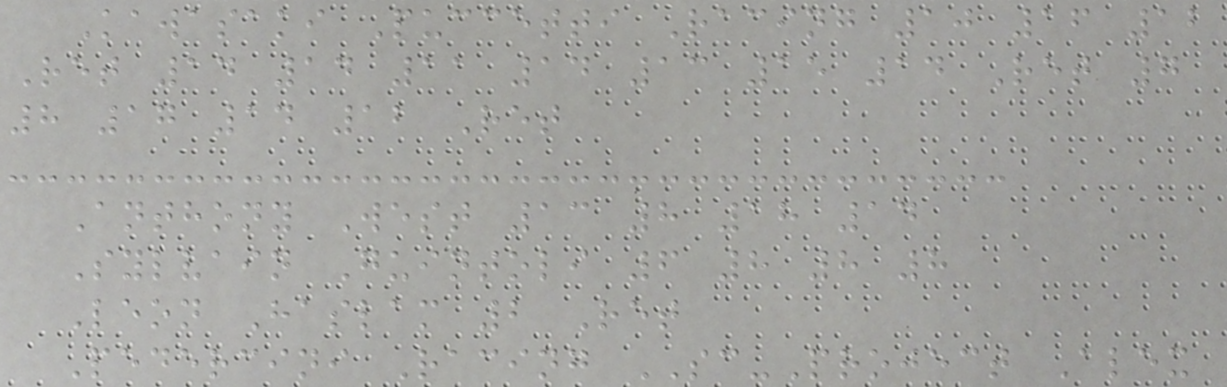Kawasaki Puccetti Racing 10 16 12
Ret 14 14 11 14 13 15 14 Ret 7
8 17 14 12 Ret
Anthony West 13 8 18 14
Sylvain Guintoli 6 8 8 8
Leon Haslam 2 Ret
Pedercini Racing SC-Project Alex
